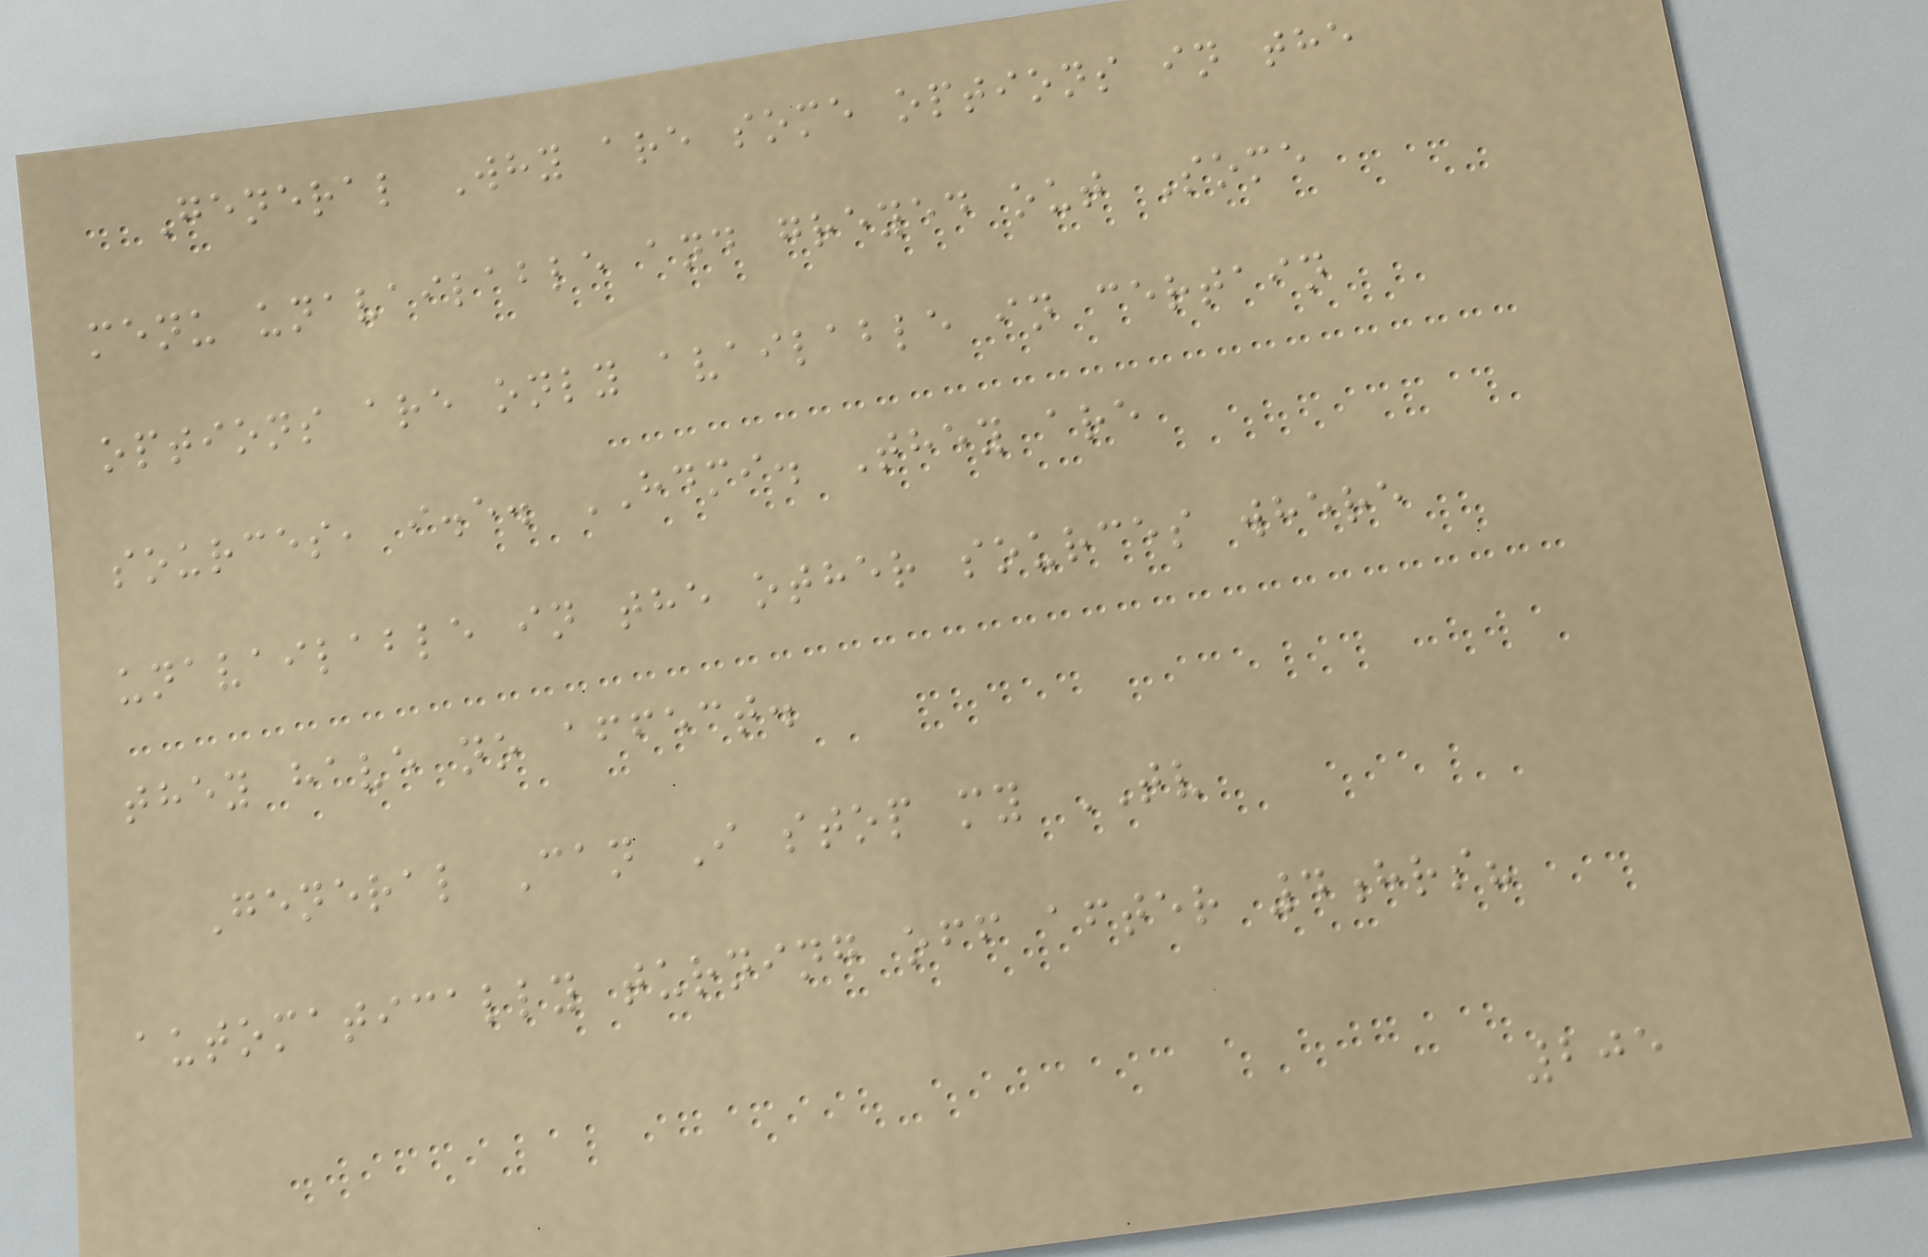General Why are some options in the
menu unavailable and greyed out Some
options are only available in certain
sources, i.e. HDMI. They are
unavailable in the other sources where
they have no affect.
General Can I stop my TV
automatically turning off after 4hrs?
205
